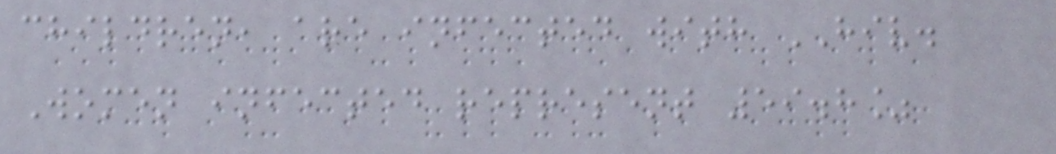children, are infected with HIV.
Women infected represent 59.8%
